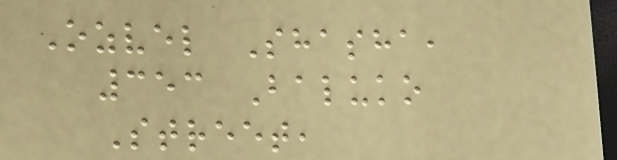Ozvel Shasha,
353 Baluko
Street,
